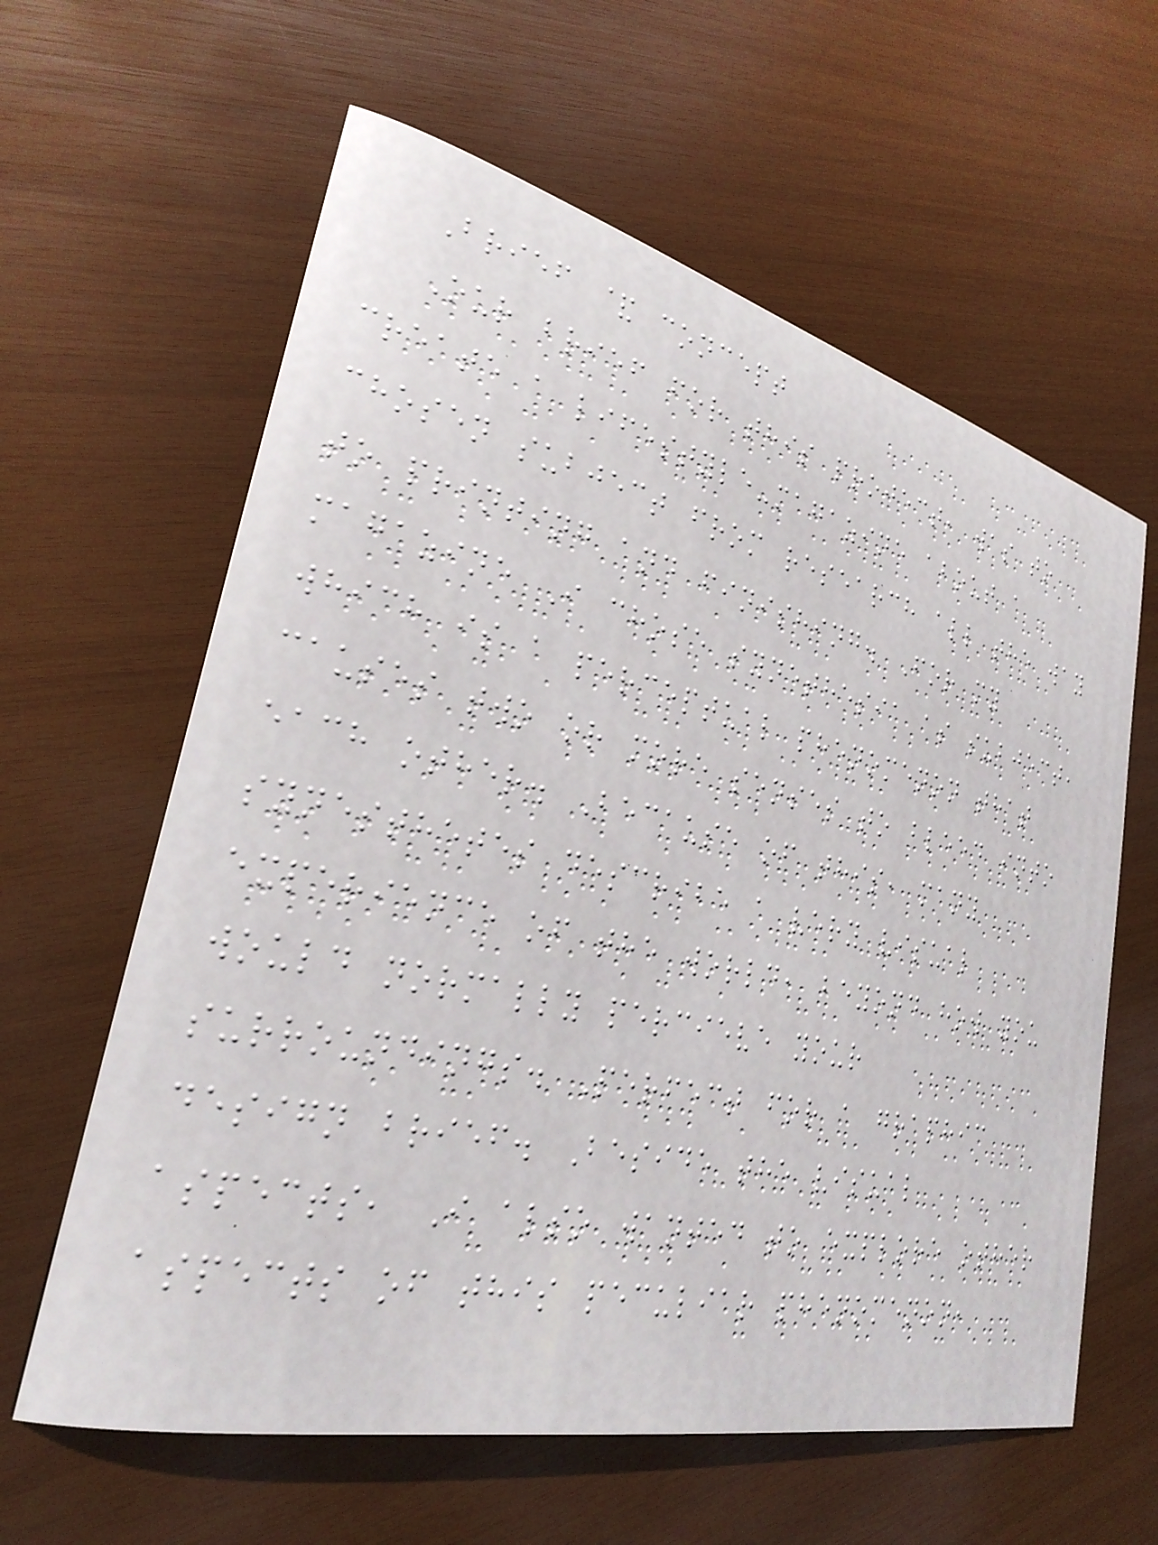Brief & concept
Our brief for this project, was to
create a lifestyle-magazine about a
chosen subject from research all the way
to printing and finishing. For my
magazine I chose synethesia as subject,
which is a perceptual phenomenon that
causes two or more senses to bleed into
each other. Because of this, many
synesthetes describe a very visual
experience of the world, beyond how you
would normally percieve your
surroundings. Perfect for a graphic
design brief. Beside the visual
aspects, I also wanted to explore other
aspects of this peculiar phenomenon,
